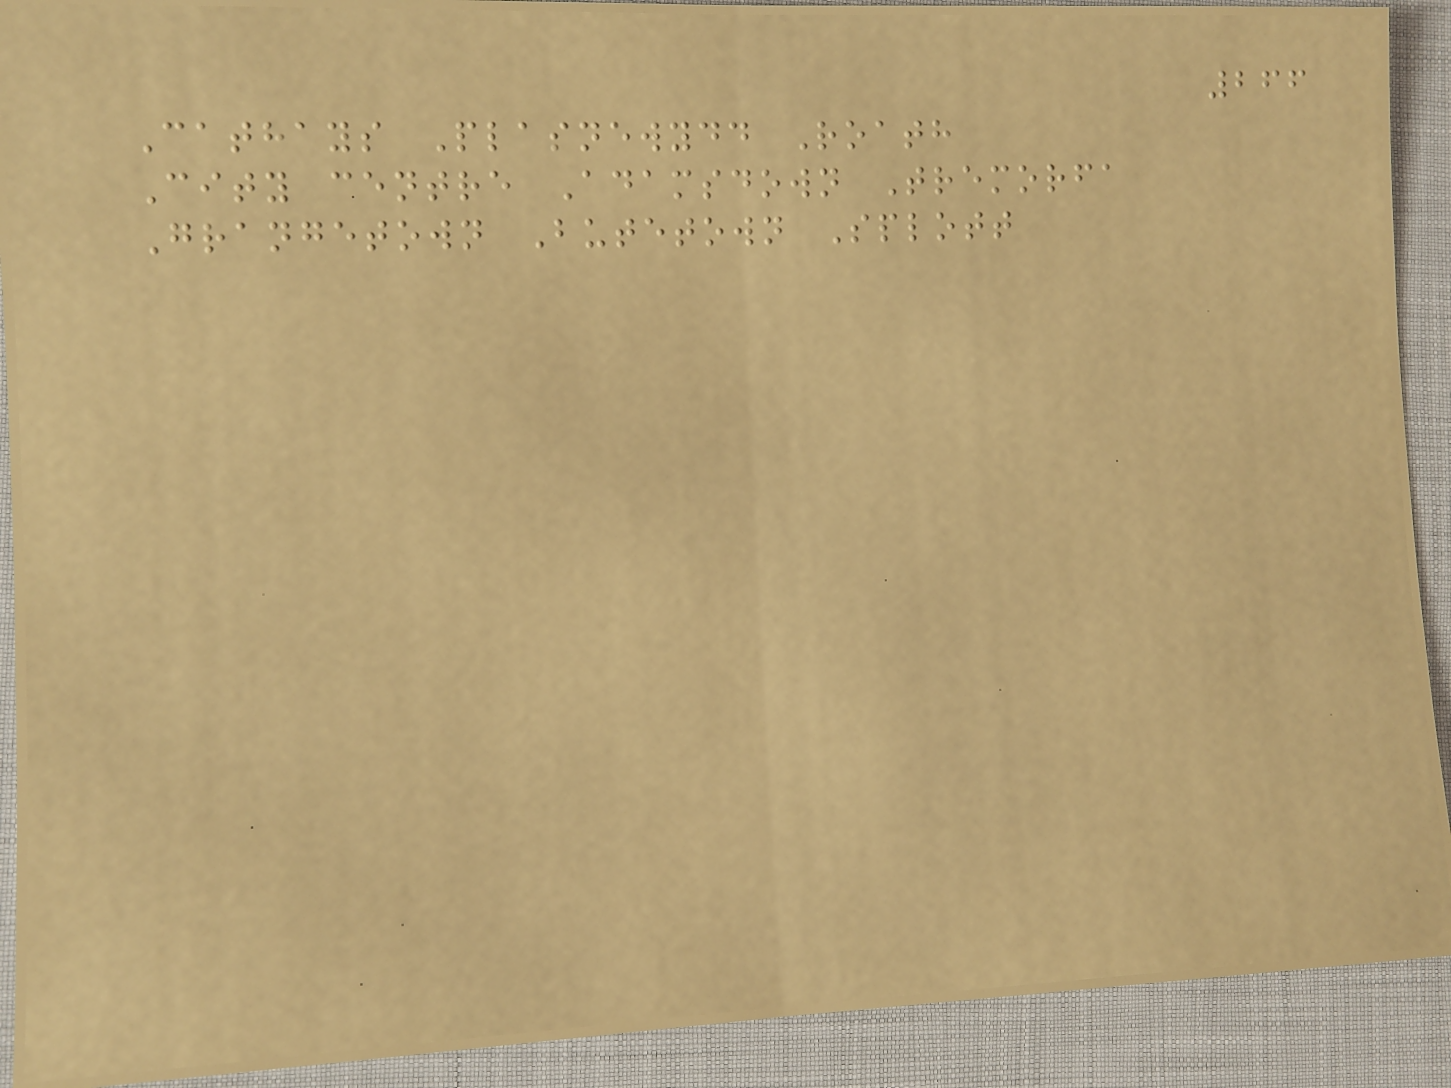266
Cathays Plasnewydd Roath
City centre Adamsdown Tremorfa
Grangetown Butetown Splott
